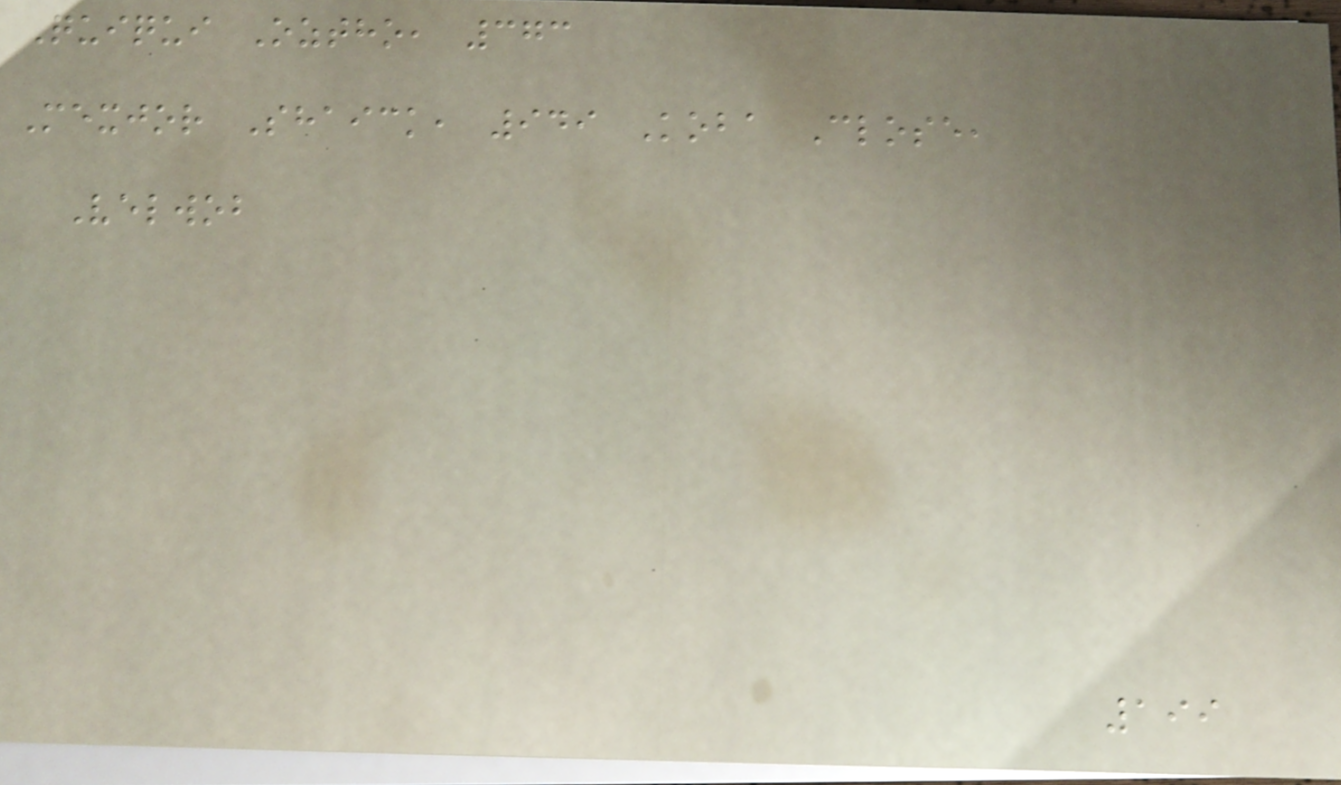Quiqui Oztho, 373
Mexjor Shaick, 949 Koba Close,
Velwob
199
